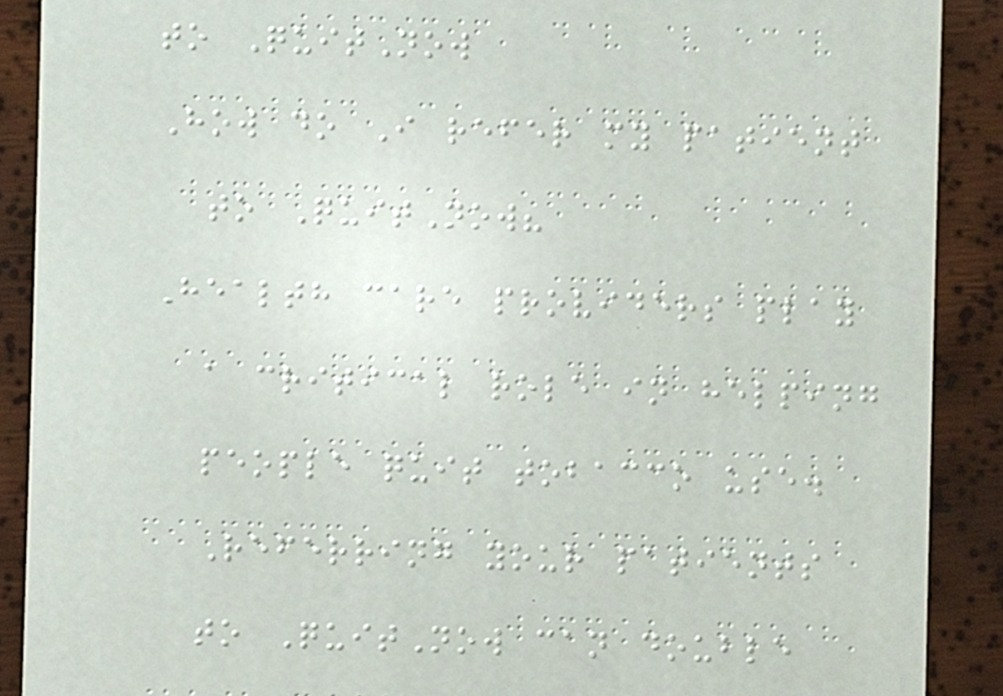to QuitNow
How do I refer my patient
to QuitNow?
Health care providers play
a critical role in helping
people quit tobacco use.
Referring your patients
to QuitNow can double
